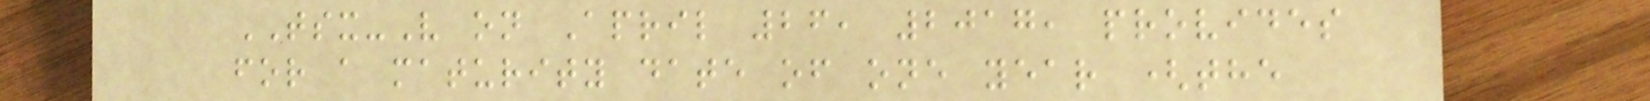TSX-V on April 26, 2017, provides
for a maturity date of one year (the
